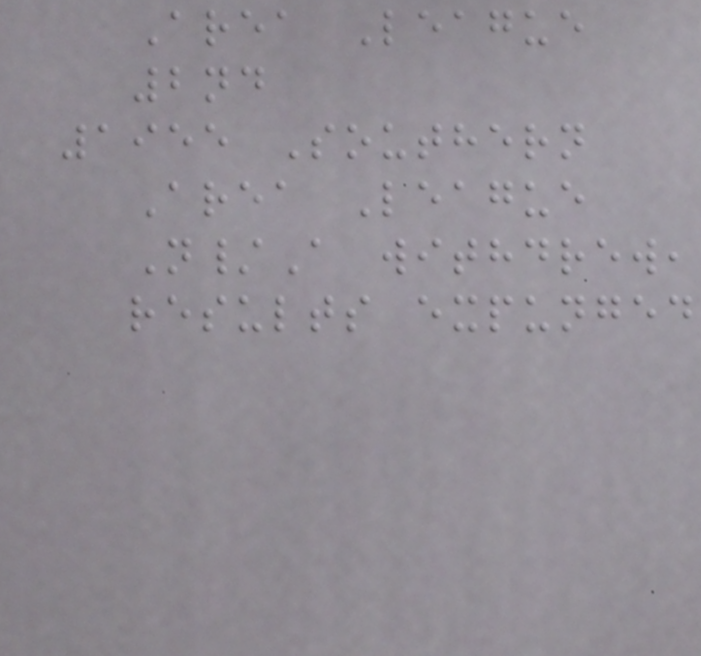Area League
2nd
1955 Southern
Area League
N/A withdrew,
results expunged
